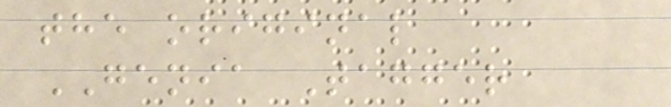the original
GENIA Tagger
